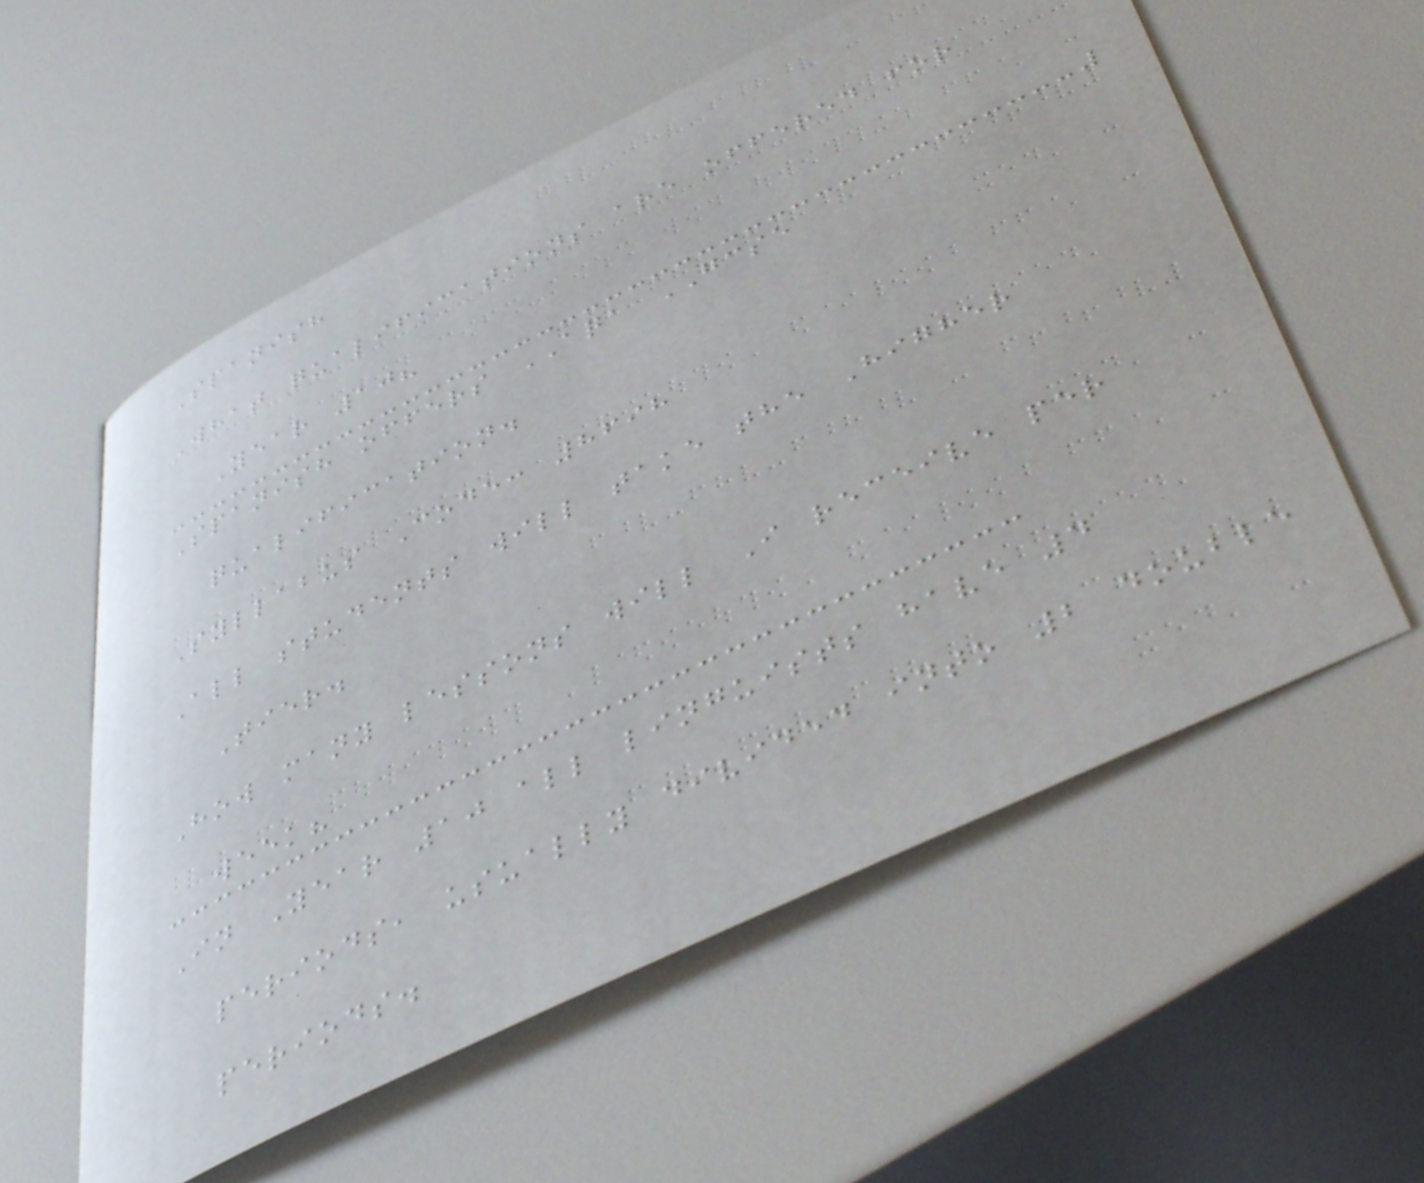Spanish
What qualifications are offered for
Year 10?
Spanish offers AQA GCSE
qualification.
Syllabus Code: 8698
All students will take the Higher
Tier.
How many lessons will I receive per
week?
In Year 10 all linguists have 4
periods, usually divided into 2 double
periods.
